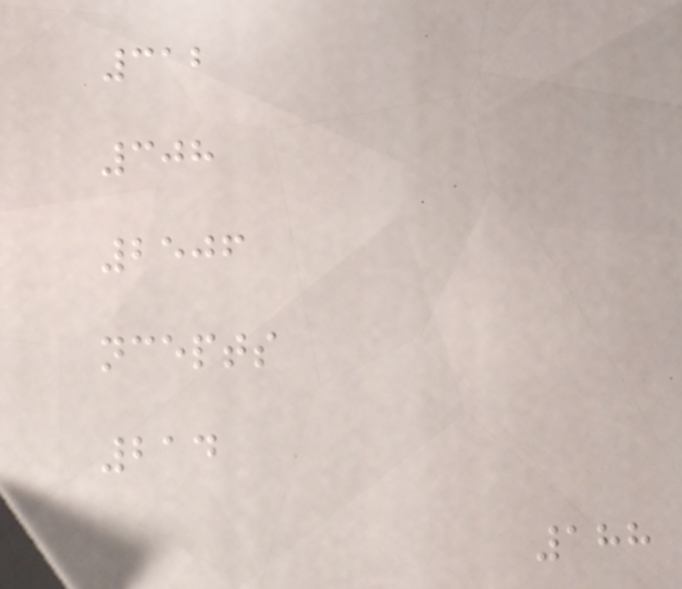312
308
2506
ncepts
214
188
